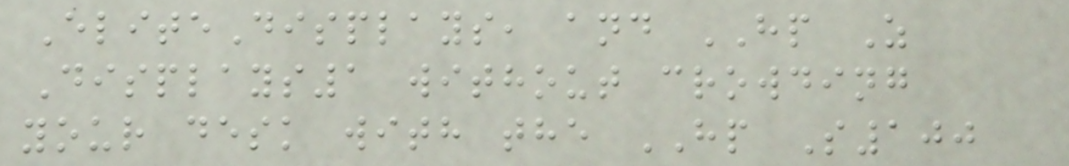EliteDisplays, and HP Z
Displays1 without crowding
your desk with the HP S100
